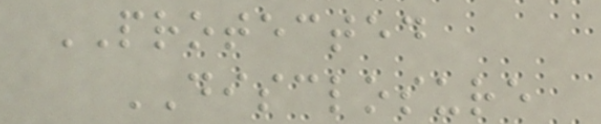PROTECTED
DISCLOSURE
